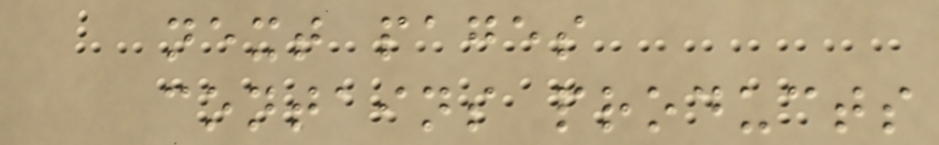next pages
contains products
